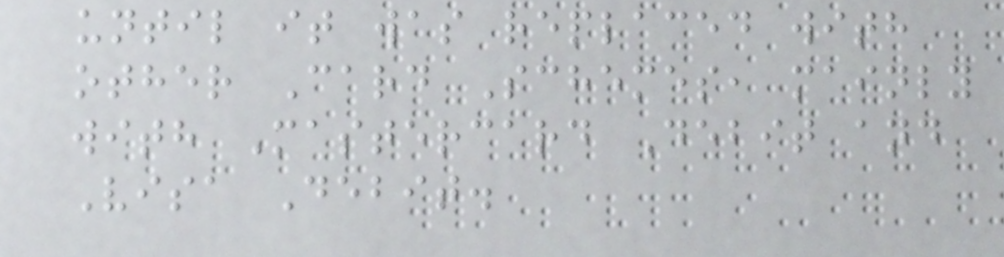until it was replaced with
other Card Schemes, mainly
with Mastercard Debit and
Visa Debit.
